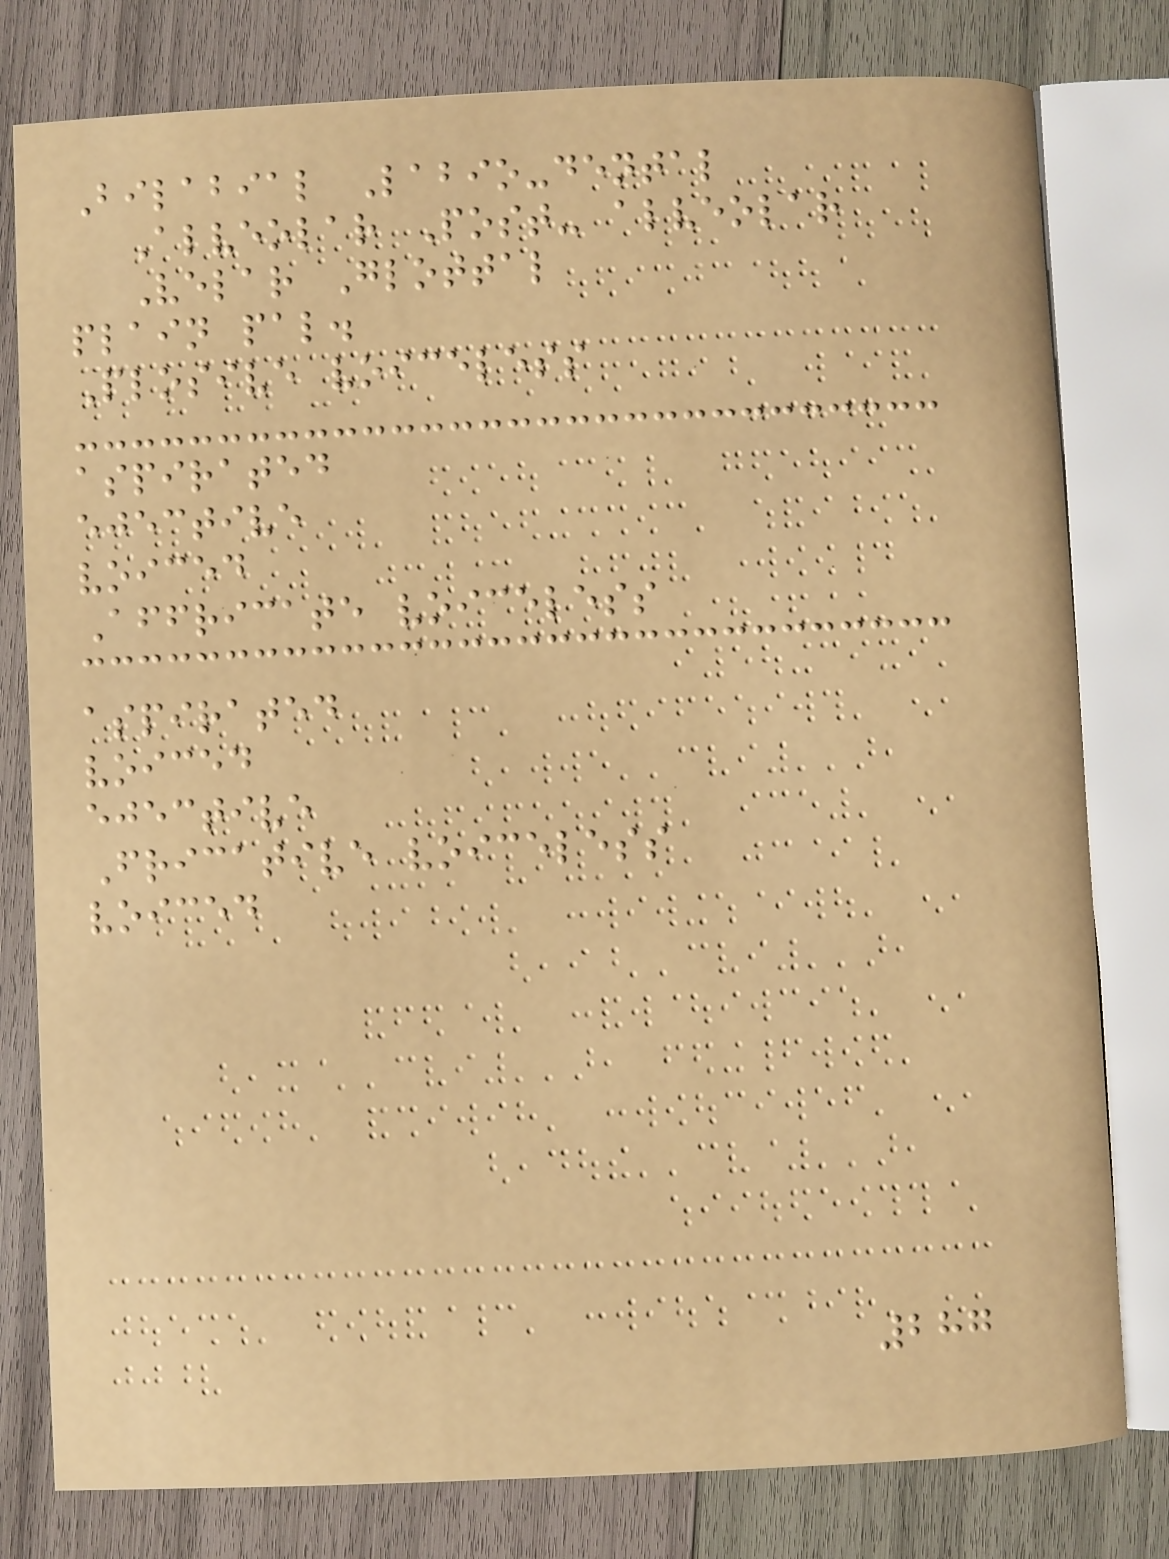Bilabial Labio-dental
Alveolar Post- alveolar
Velar Glottal
plain pal.
Plosive voiceless
aspirated
ejective
voiced
Affricate voiceless
aspirated
voiced
ejective
Fricative voiceless
voiced
287
